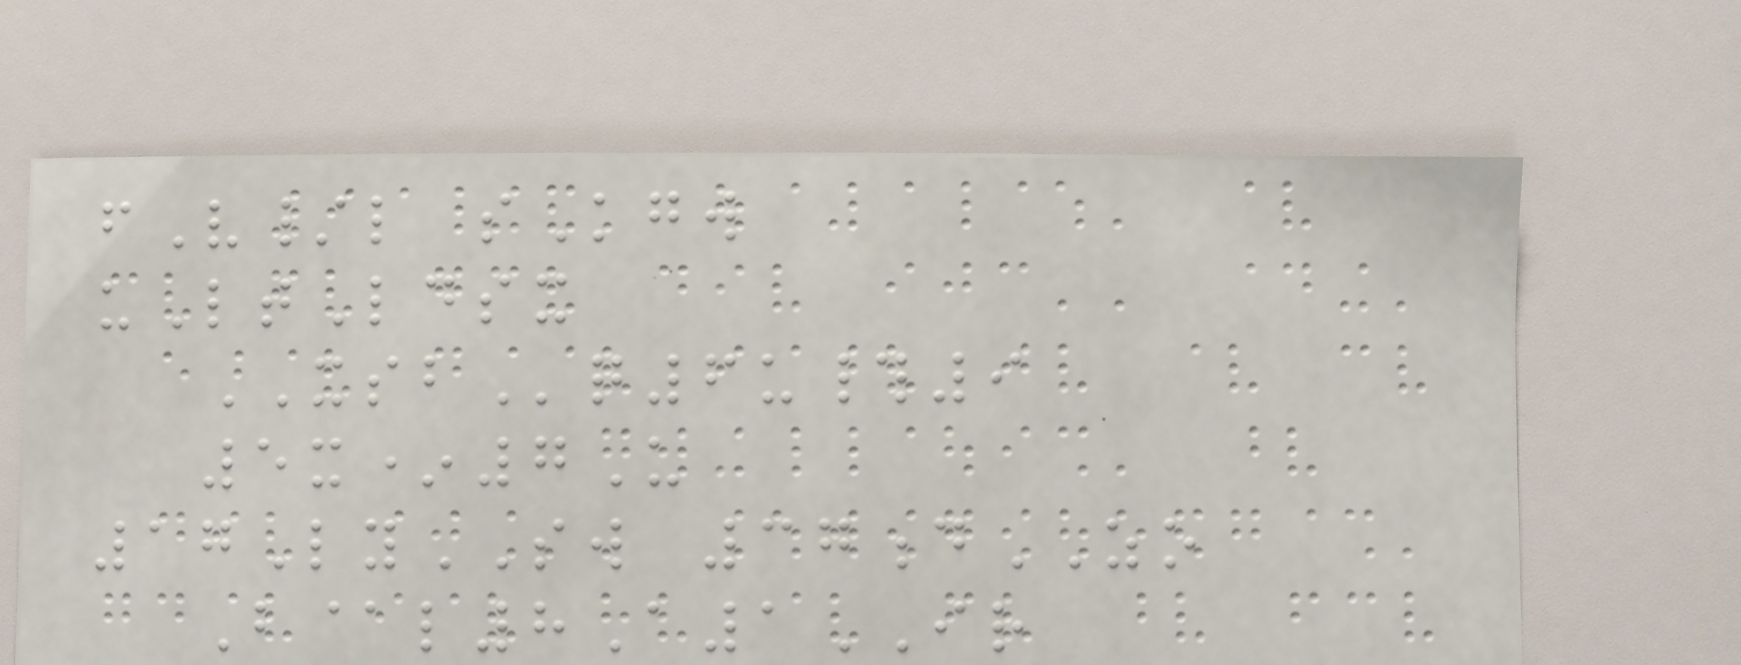fV/l sKgw
uLtLdsx
XSBq6u#9
5x*7U
17LySW 37dZO
B@l8A1IR
